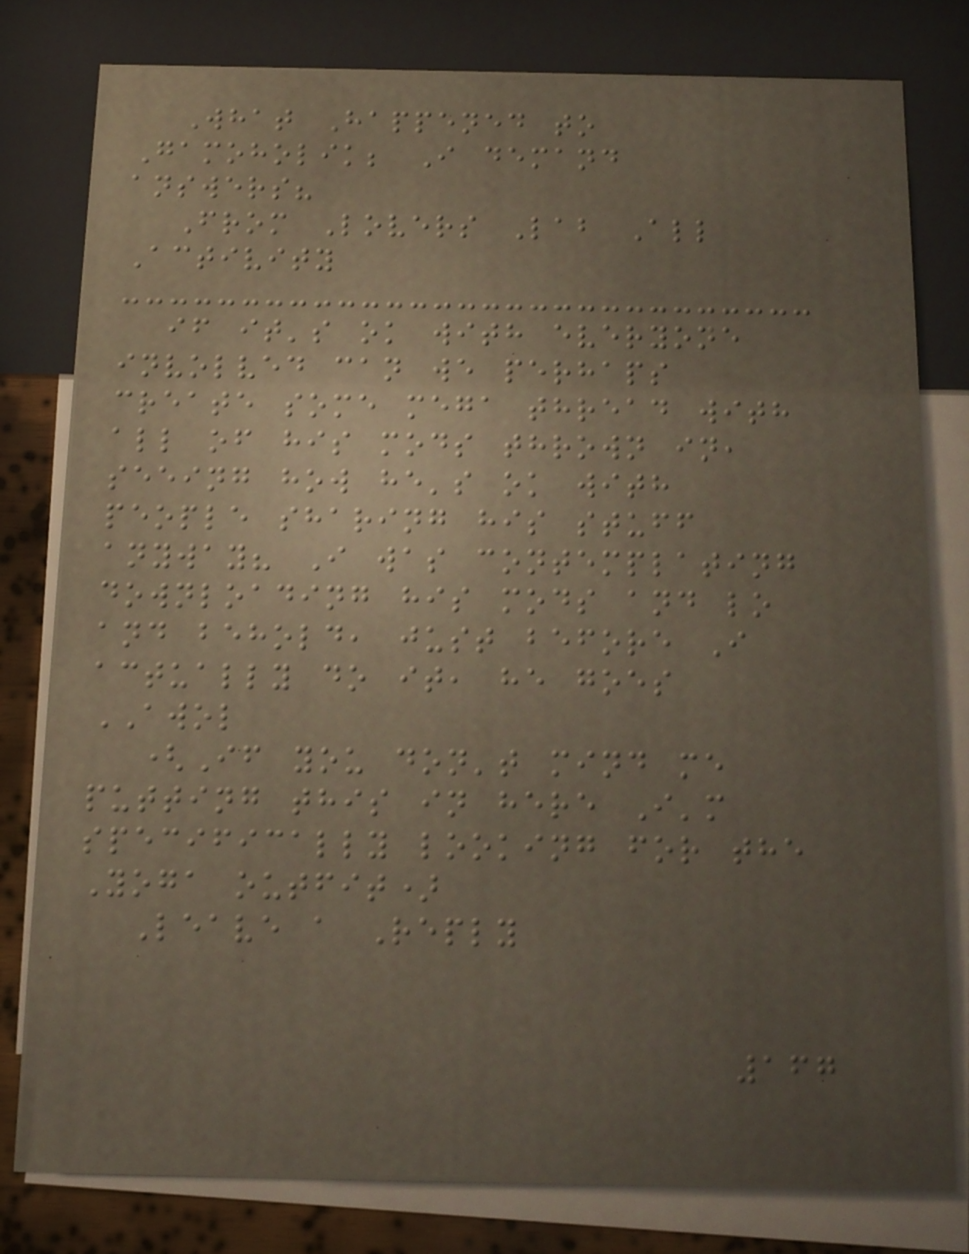What Happened to
Gamoholik; I demand
answers?
From Lovers Lab All
Activity
if it's ok with everyone
involved can we perhaps
create some mega thread with
all of his mods thrown in,
seeing how he's ok with
people sharing his stuff
anyway? I was contemplating
downloading his mods and lo
and behold, just before I
actually do it, he goes
AWOL
(If you don't mind me
putting this in here I'm
specifically looking for the
Yoga outfit)
Leave a Reply
167
